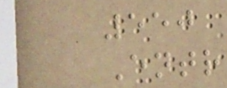550
Entr
